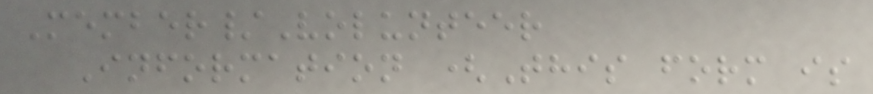Member/Volunteer
Information (This form is
